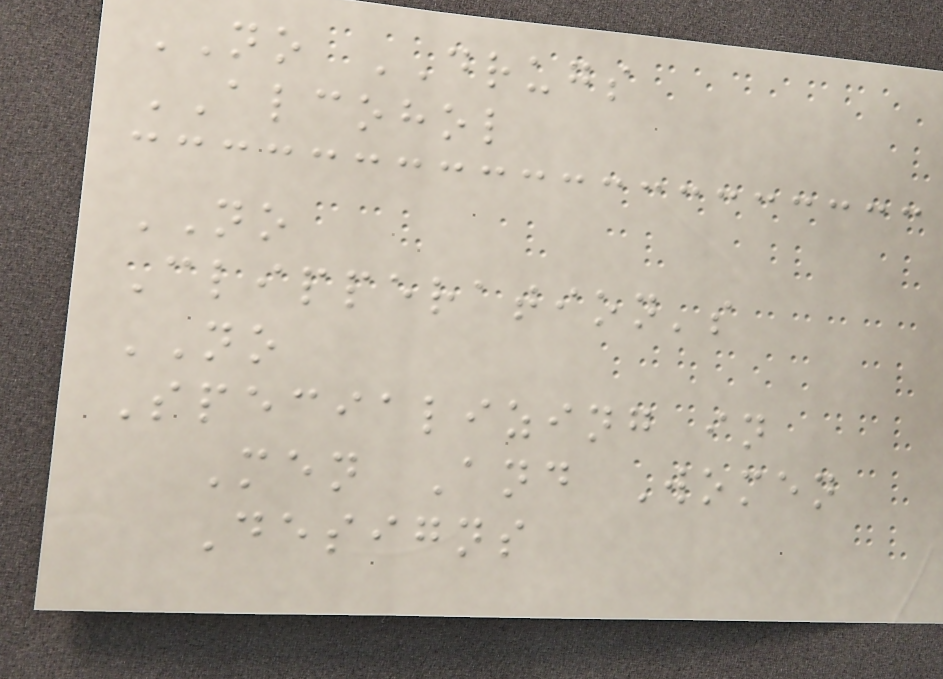NO DRUGS
ALCOHOL
NO
Clipperation's
NO
Specializing in
Men And Women
Designs
